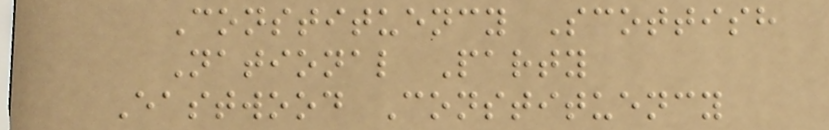Constituency Scottish
National Party
Eastwood Constituency
